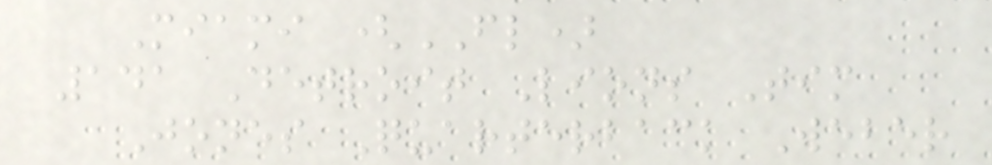Miami (FL)
141 Detroit Lions Tim
Jones Quarterback Weber
